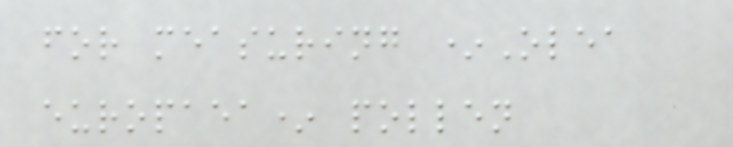for measuring *Olea
europaea* pollen
